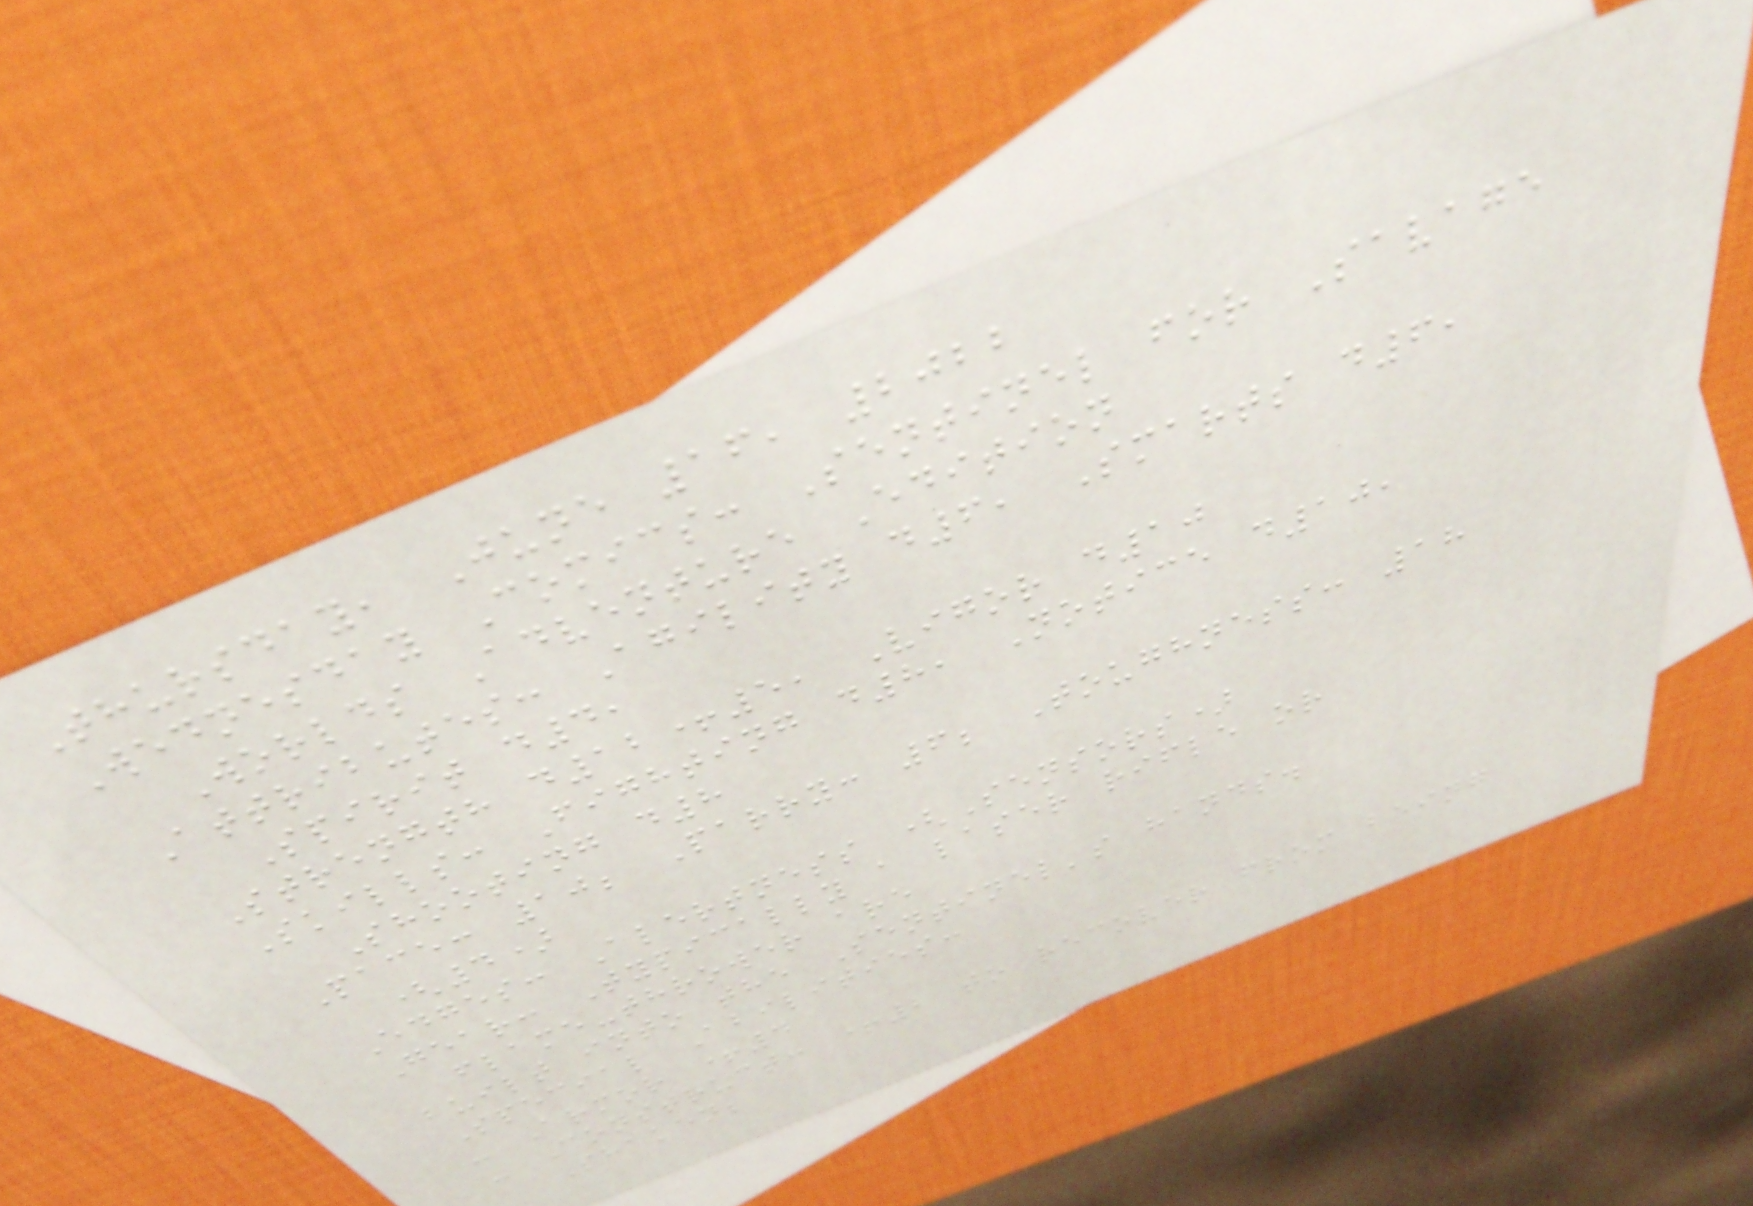Thursday, June 16, 2022
Wednesday Comics: Sentinel for Savage
Worlds Adventure Edition
Attributes: Agility d6, Smarts d6,
Spirit d4,
Strength d12+5, Vigor d10
Skills: Fighting d8, Notice d10,
Shooting d8
Pace: 10; Parry: 6; Toughness: 18
(4)
Edges: Alertness (Sensors)
Gear: Typically a laser rifle or
flame-thrower are
built into the Sentinel's hands.
Special Abilities:
- Armor +4
- Construct: +2 to recover from being
Shaken;
